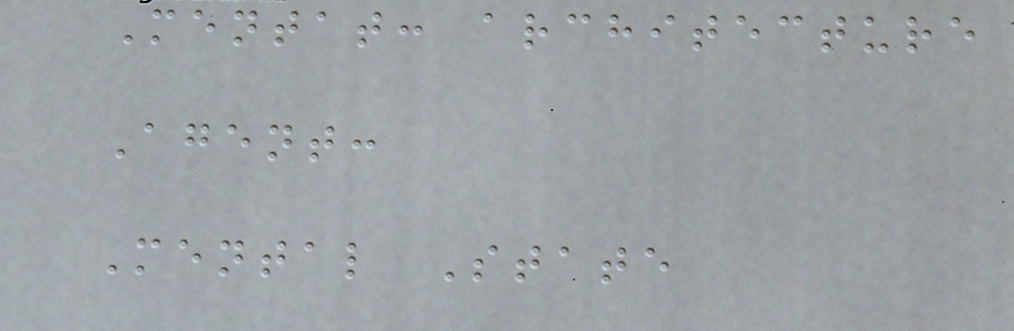Mentat: architecture
Agent:
Mental State
